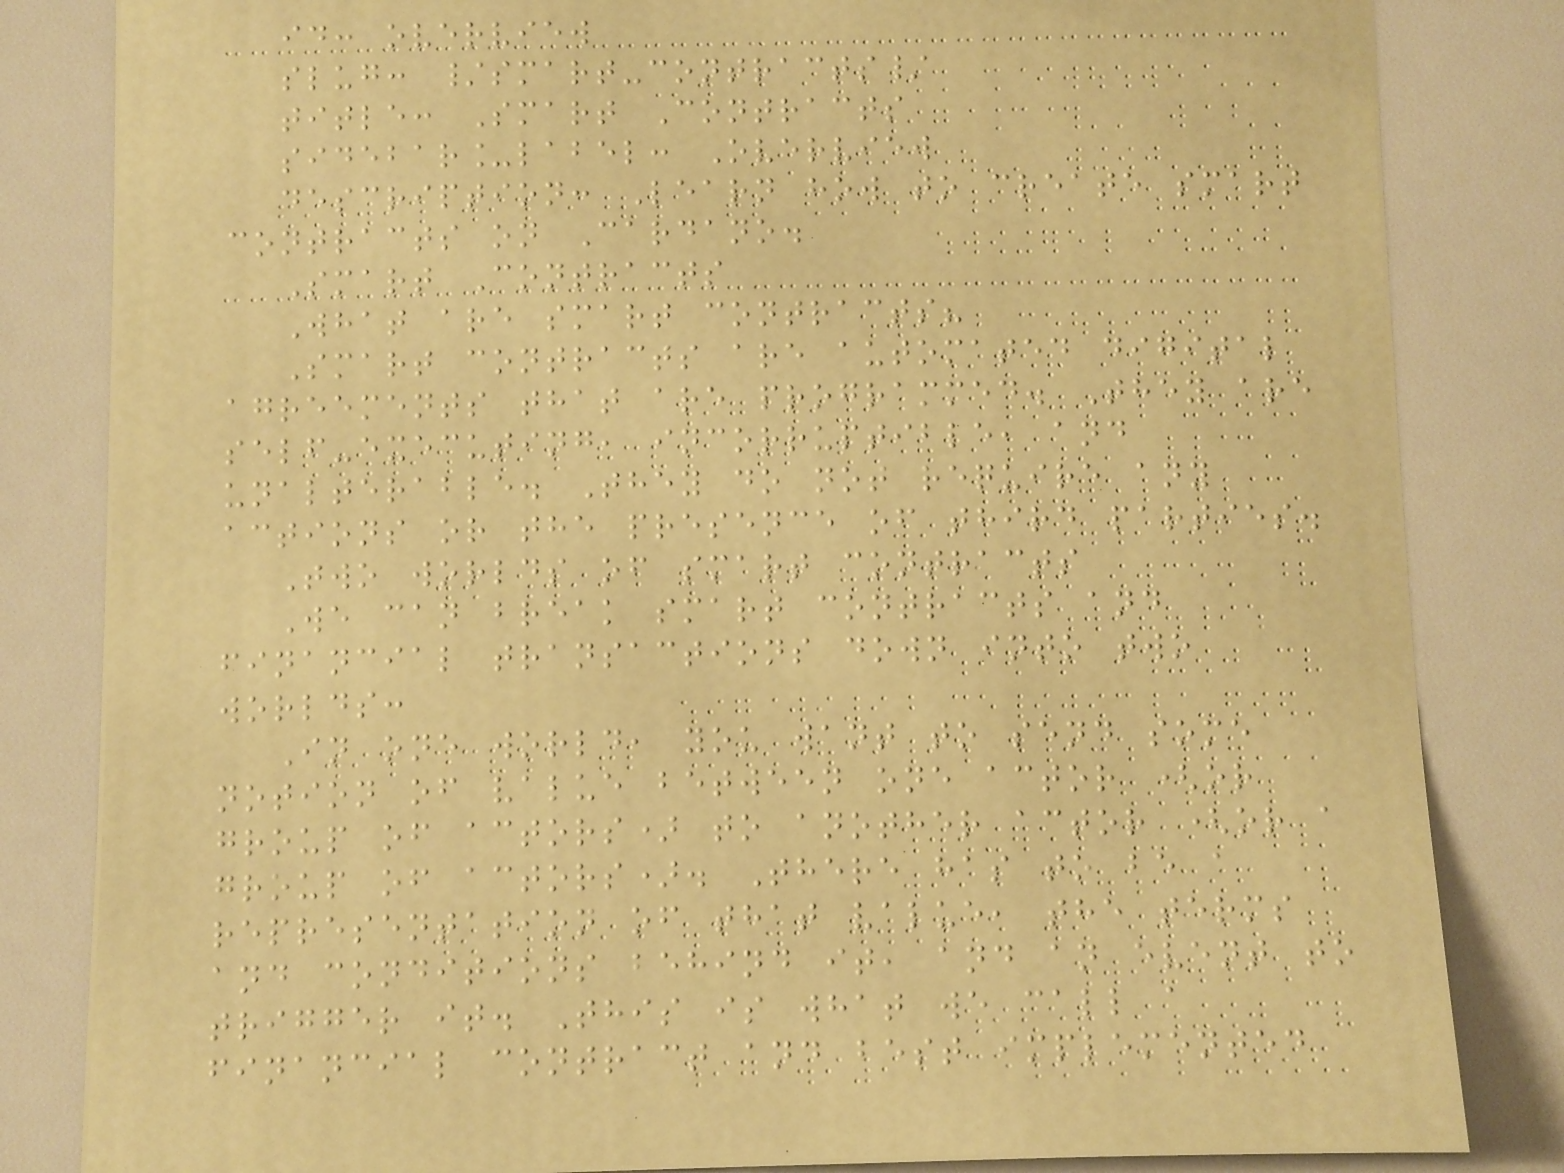id: overview
slug: /smart-contracts/
title: Smart Contracts
sidebar_label: Overview
description: Learn how to create smart
contracts on Cardano.
Smart Contracts
What are smart contracts?
Smart contracts are automated digital
agreements that are programmed. They are
self-executing, incorruptible, and
unalterable. They do not require any
actions or the presence of third parties.
Two worlds of smart contracts
We can break smart contracts and
financial transactions down into two
worlds:
In one world, you want to send some
notion of value between one actor (or
group of actors) to another actor (or a
group of actors). There has to be a
representation of that value, the terms
and conditions behind it, and an event to
trigger it. This is what we call a
financial contract and best implemented
